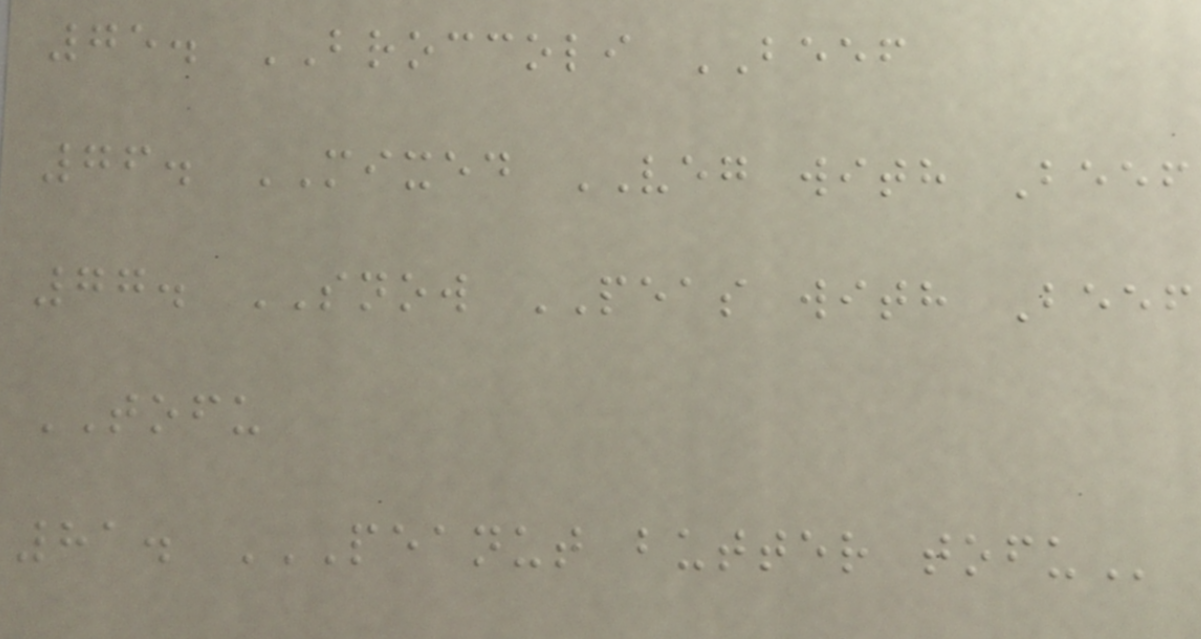75. BROCCOLI BEEF
76. MIXED VEG with Beef
77. SNOW PEAS with Beef
TOFU
81. PEANUT BUTTER TOFU
